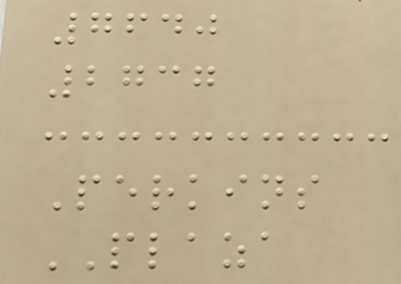7640
2737
Perkins
PLAZA
